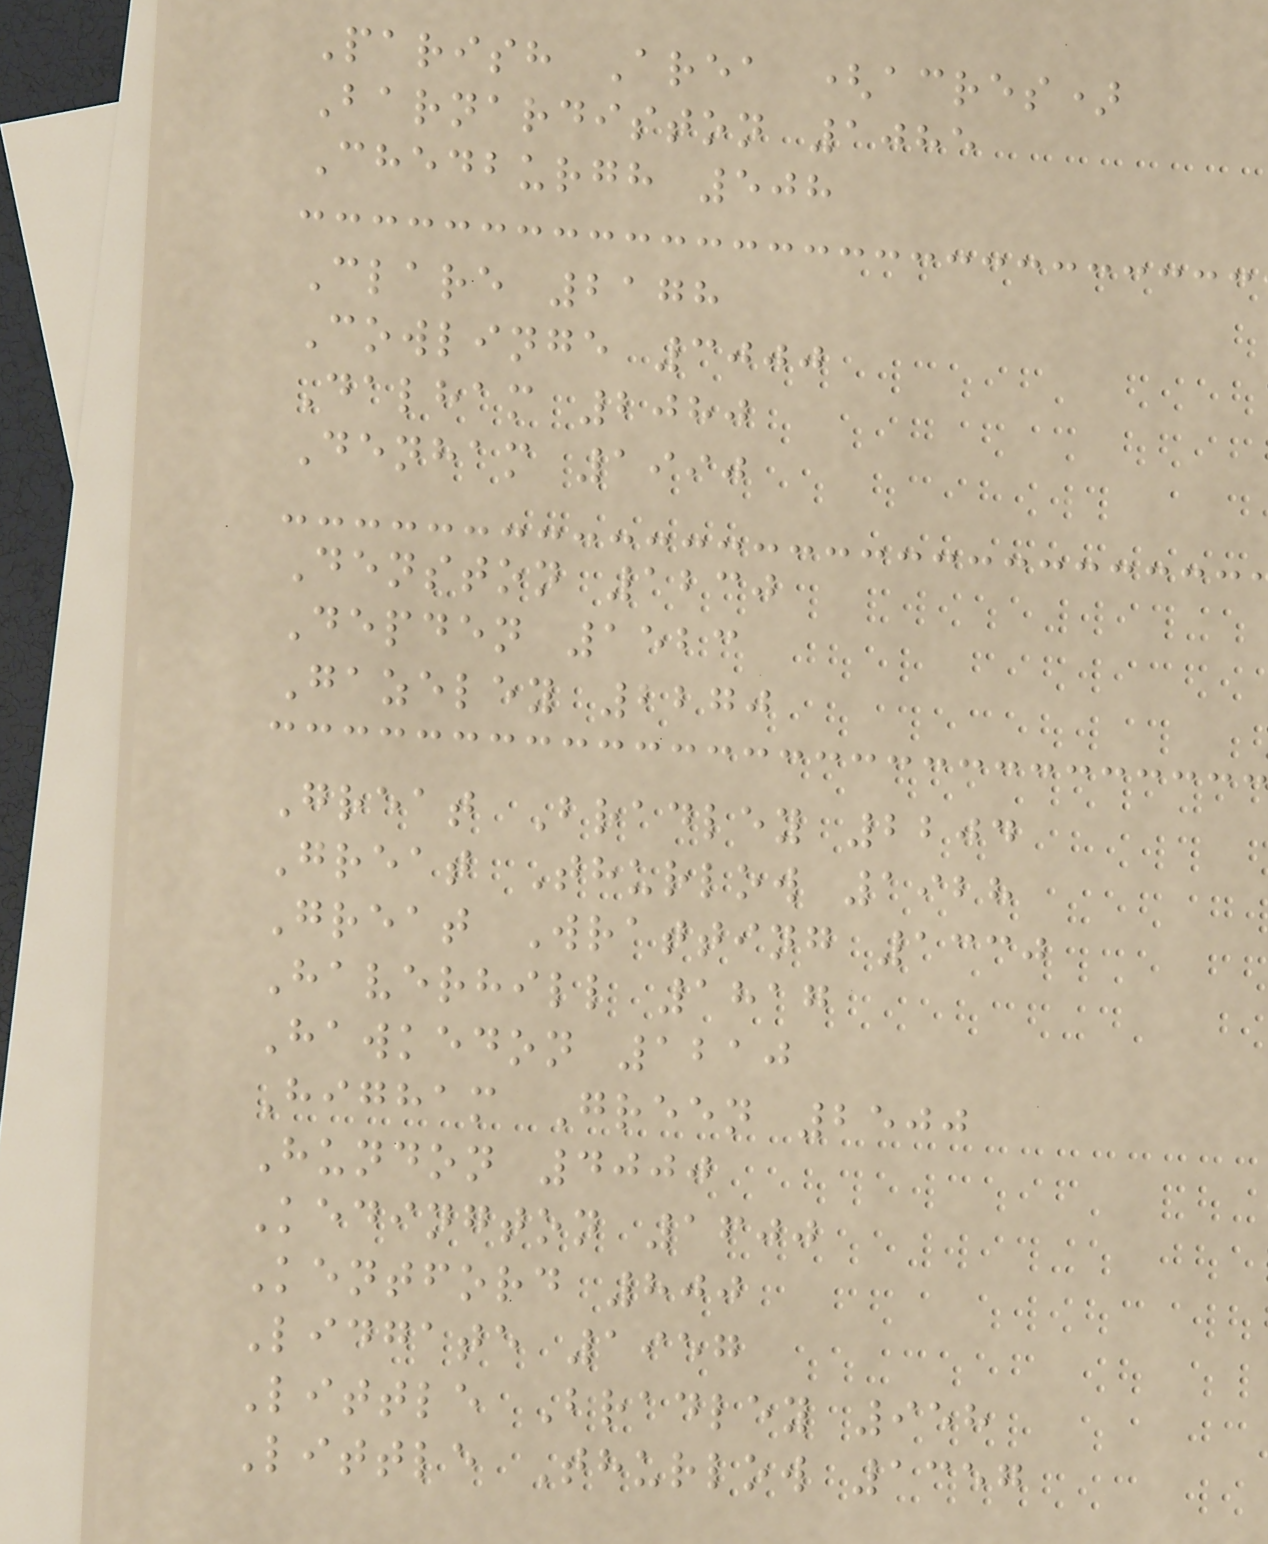Parish Area (acres)
Barnardiston 1085
Chedburgh 508
Clare 2178
Cowlinge 3000
Dalham 2080
Denham 1990
Denston 1230
Depden 1523
Gazeley 2270
Great Bradley 2204
Great Thurlow 1928
Great Wratting 1330
Haverhill 1817
Hawkedon 1210
Higham Green 2500
Hundon 4000
Kedington 1600
Kentford 800
Lidgate 1957
Little Bradley 958
Little Thurlow 1357
